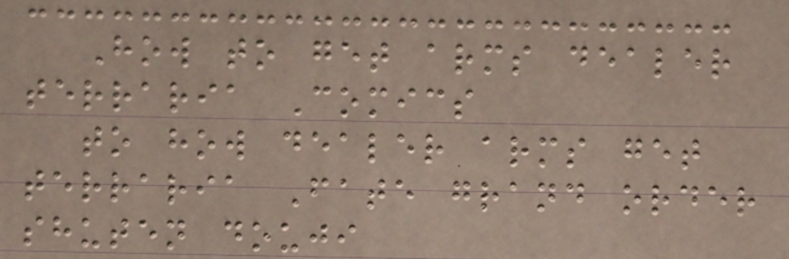How to get arms dealer
terraria Comics
to how dealer arms get
terraria Fate grand order
shuten douji
